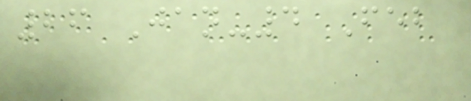26 Jan-4 Feb
